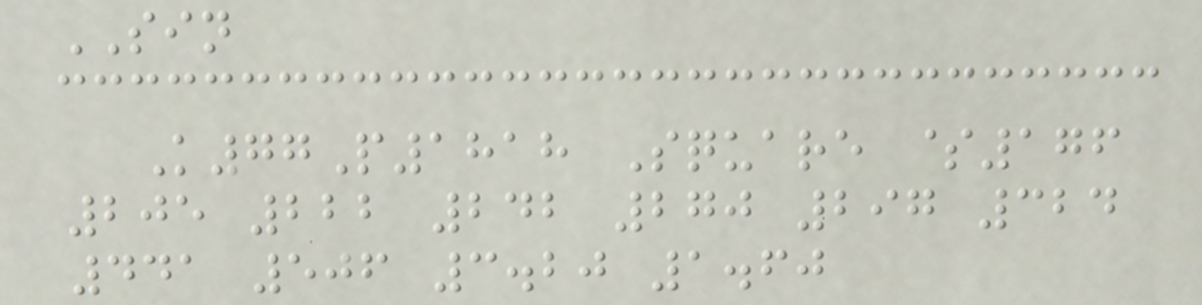SIN
K77P1818 Square $176
205 222 242 270 297 324
441 506 3.20 1.60
